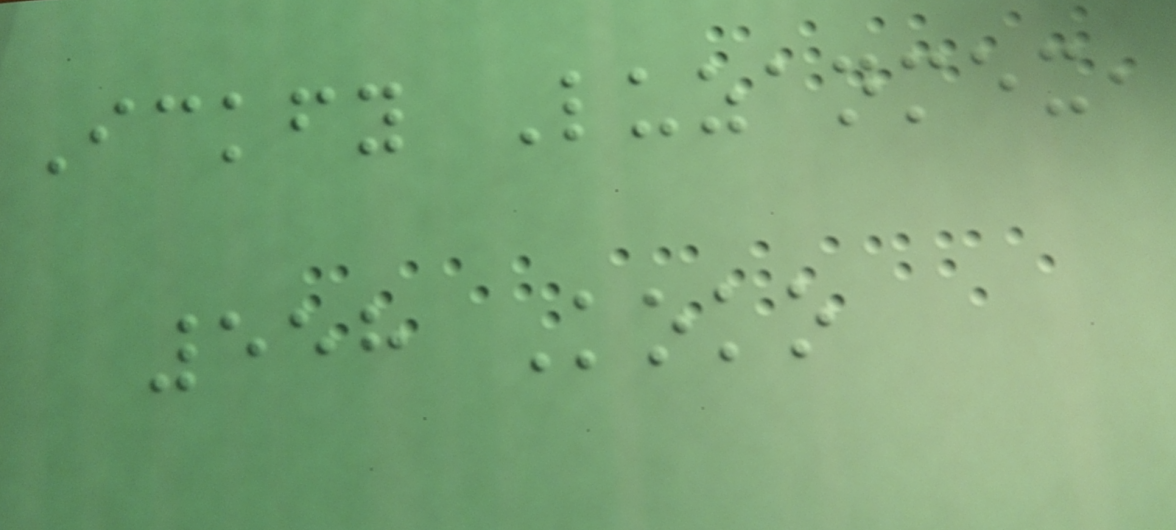Ickfy Luzanmex,
558 Koko
